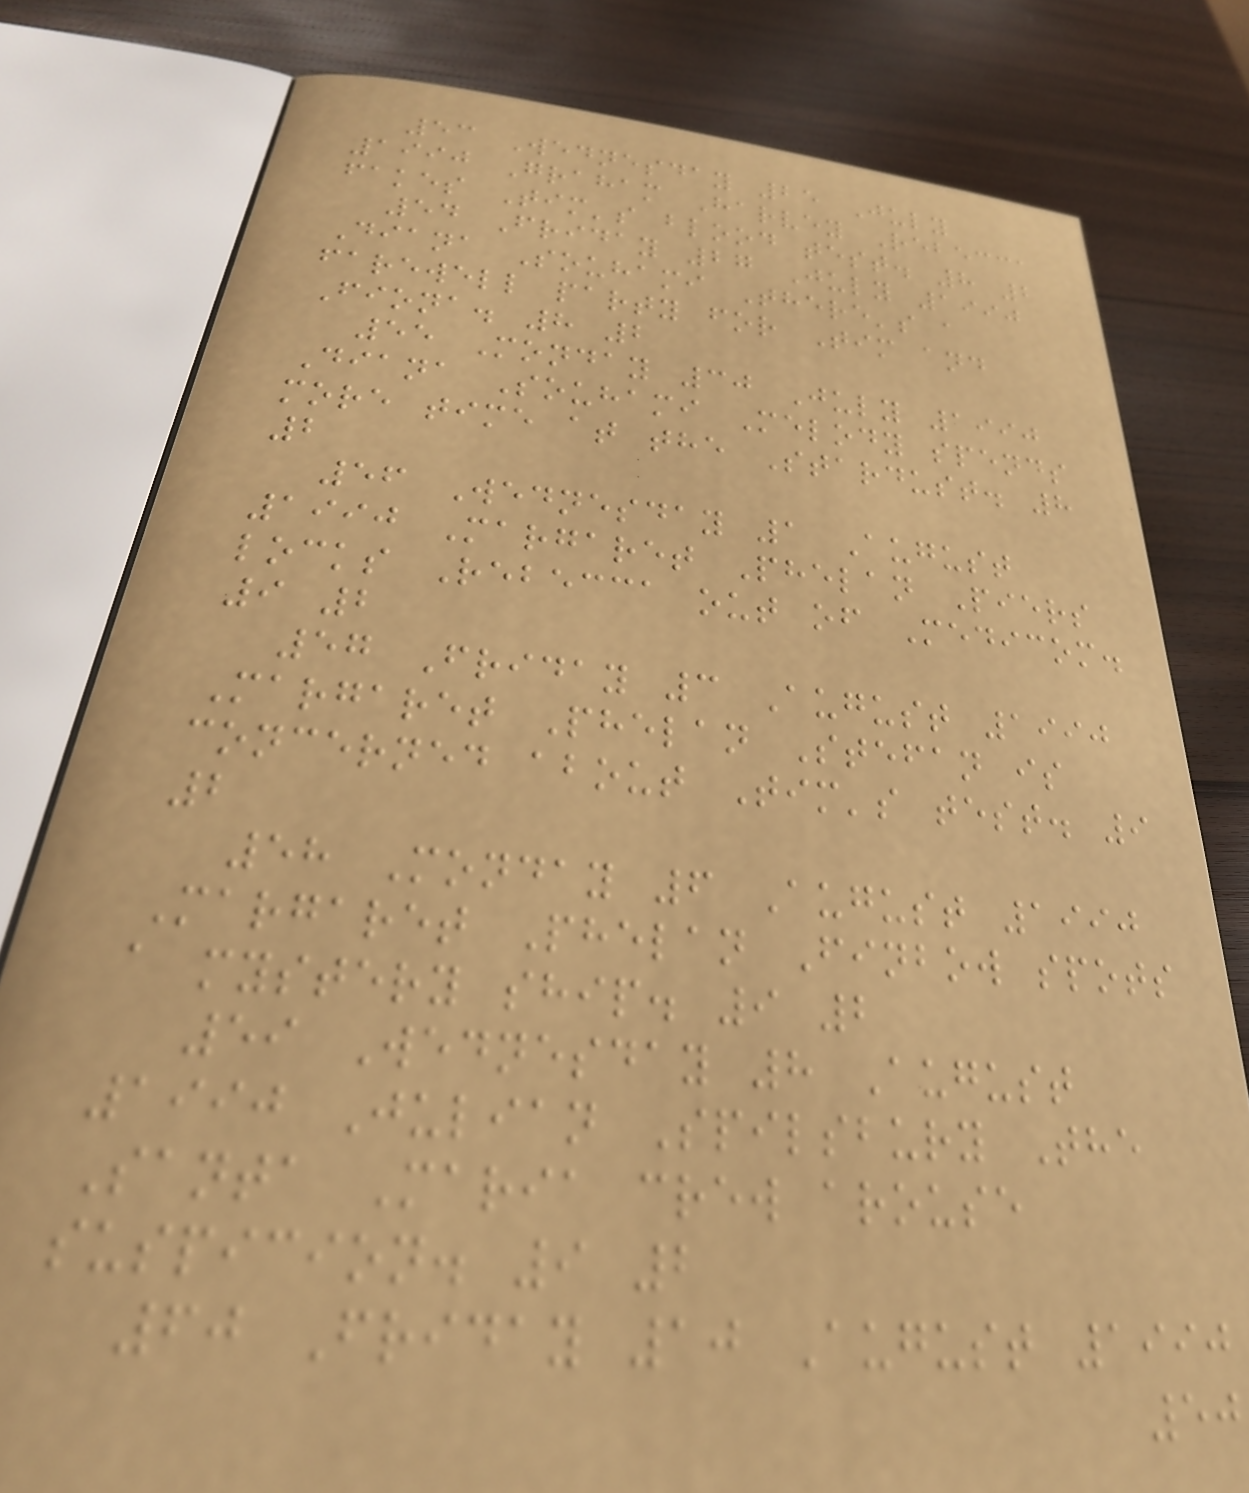53 Wednesday 25 July
1990 Graham Harvey Rebecca
fakes Tim's blood test. 8 2
54 Friday 27 July 1990
Diana Souhami There's a
farewell party for Tim and
Fiona. 8 2
55 Monday 30 July 1990
Diana Souhami Melody spends
more time at the Stardust. 8
2
56 Wednesday 1 August
1990 Margaret Phelan Piers
locks Rebecca out of Medicom.
9 2
57 Friday 3 August 1990
Margaret Phelan Stefan is
concerned about Tim's test. 9
2
58 Monday 6 August 1990
Margaret Phelan Finbow spots
a mystery ship. 9 2
59 Wednesday 8 August
1990 Julian Spilsbury The
Santa Maria crew arouse
suspicion. 9 2
60 Friday 10 August 1990
50
